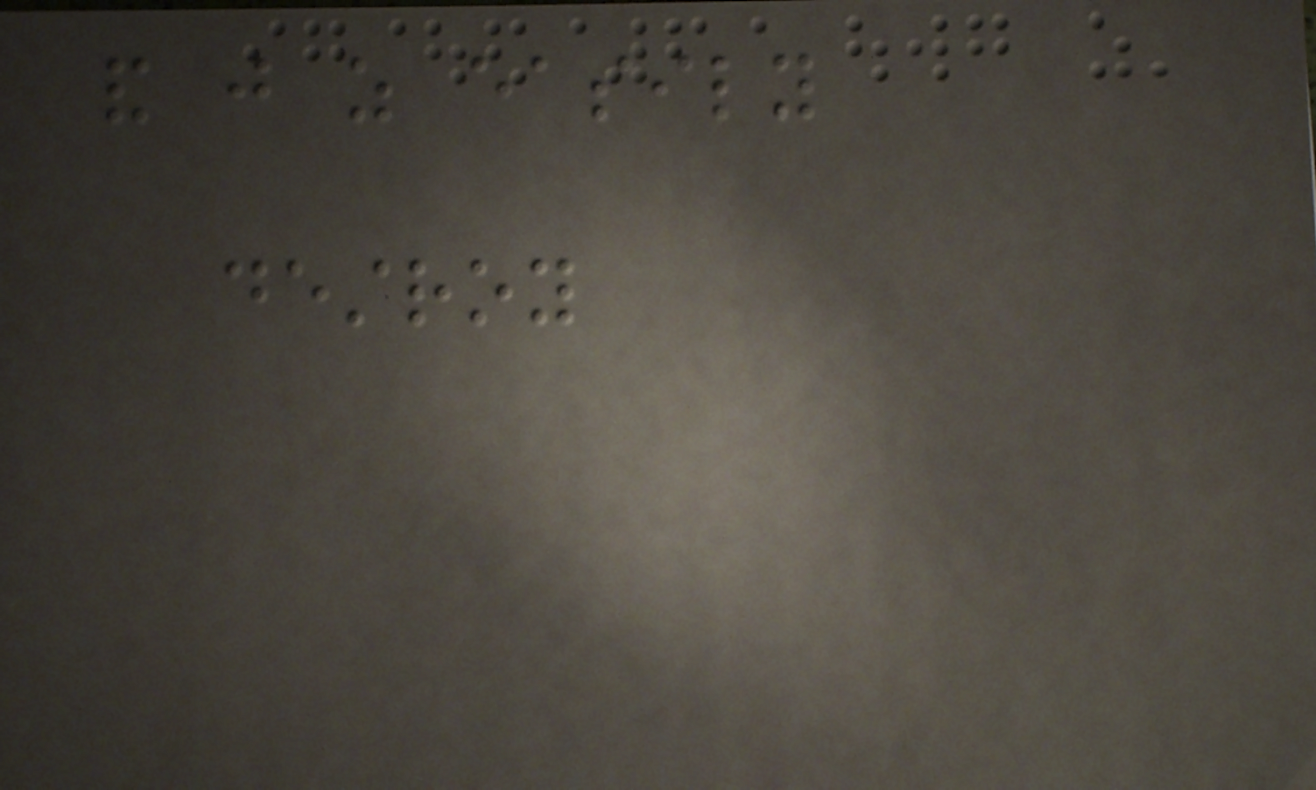and just as easily
destroy
